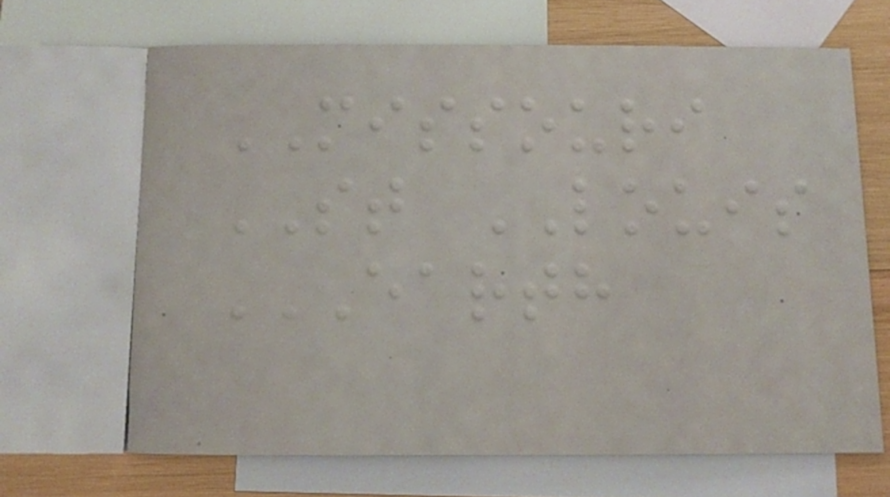MISSOURI
ST LOUIS
EARTH
